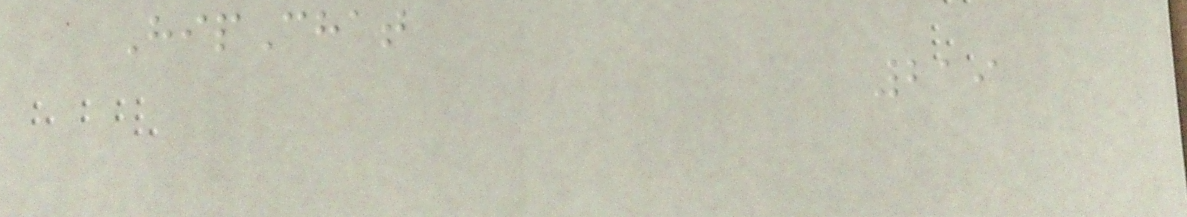HipChat
219
